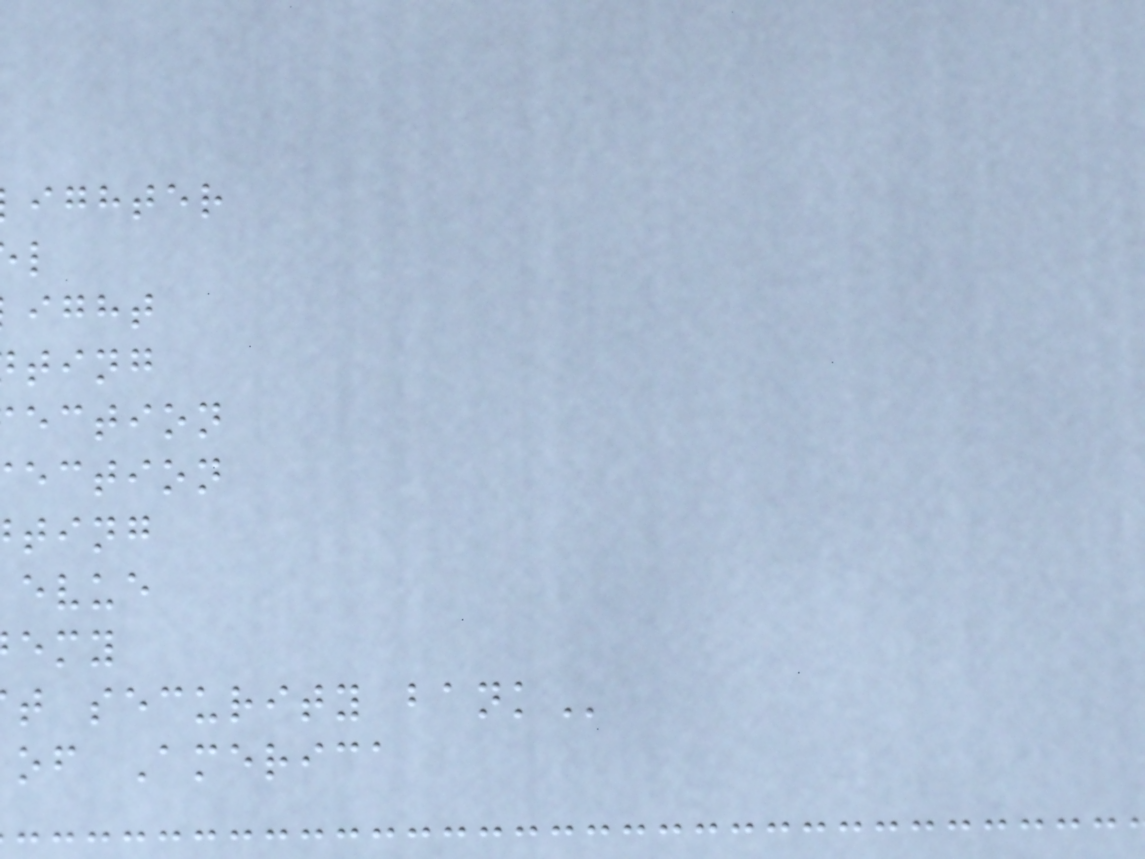ighter
ight
ting
ection
ection
ting
evue
t security
of America
